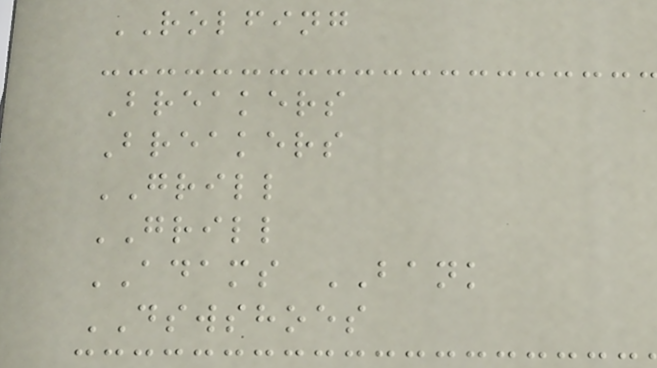ROLFING
Breakers
Breakers
GRILL
GRILL
ADAMS BANK
DSWSHOES
